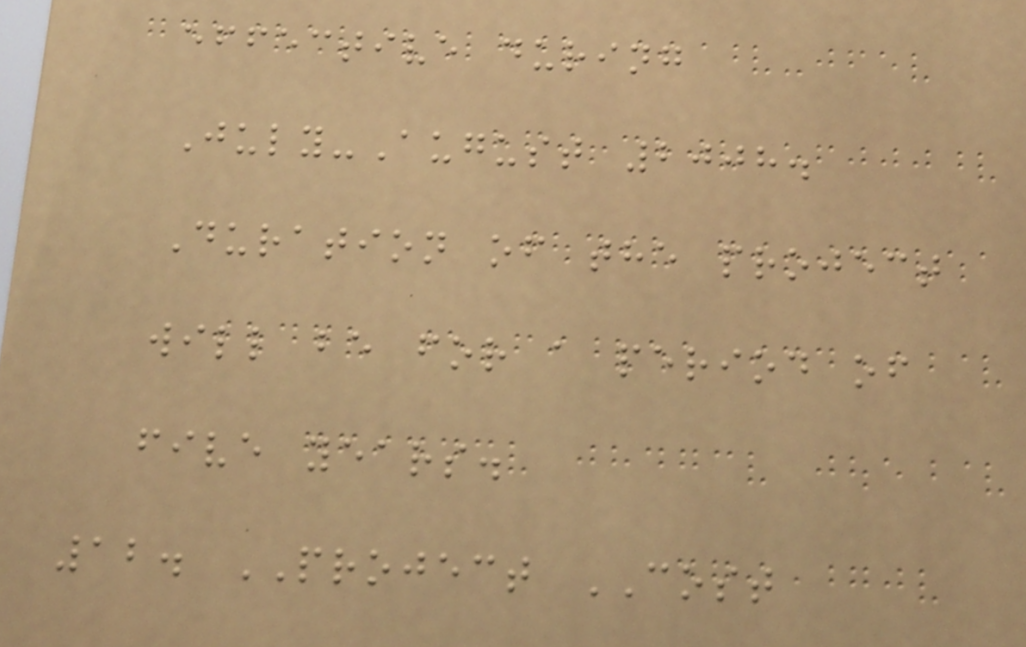effective during
July-August 2008.
Duration of the project
will be for a period of
five years.
12. PROJECT COST
